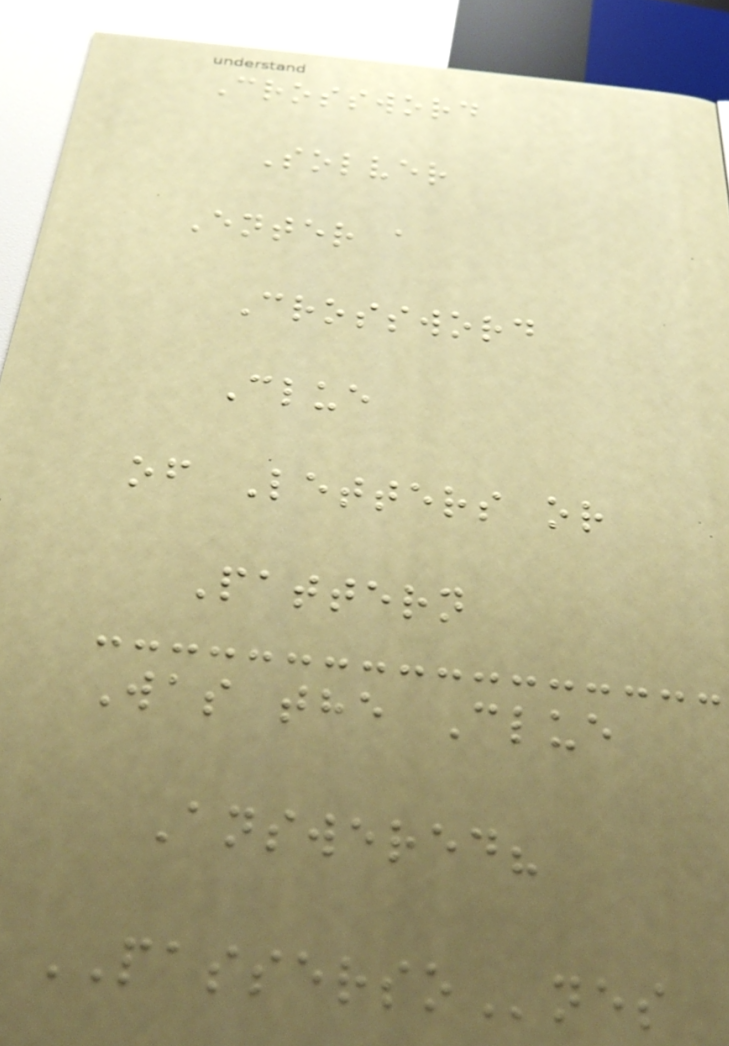Crossword
Solver
Enter a
Crossword
Clue
of Letters or
Pattern
Was the Clue
Answered?
PASSERSOnes
